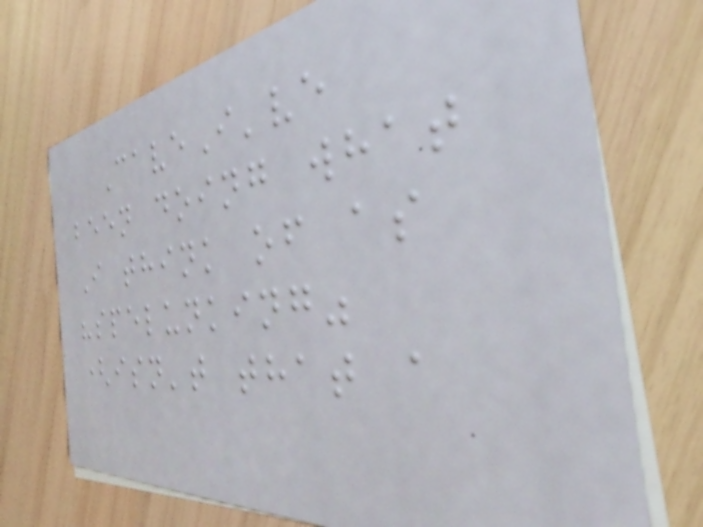CaveI've
been doing what
I think of as
"spelunking"
(isn't that a
